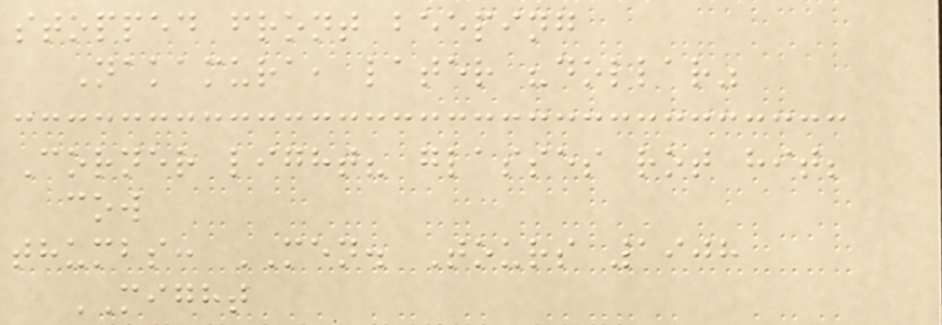stopped front beeping
Nakamura, later "dollar"
Corner light? glasses rot hit;
cow
thumbs: MEN. Tours 1908
MIGHT
